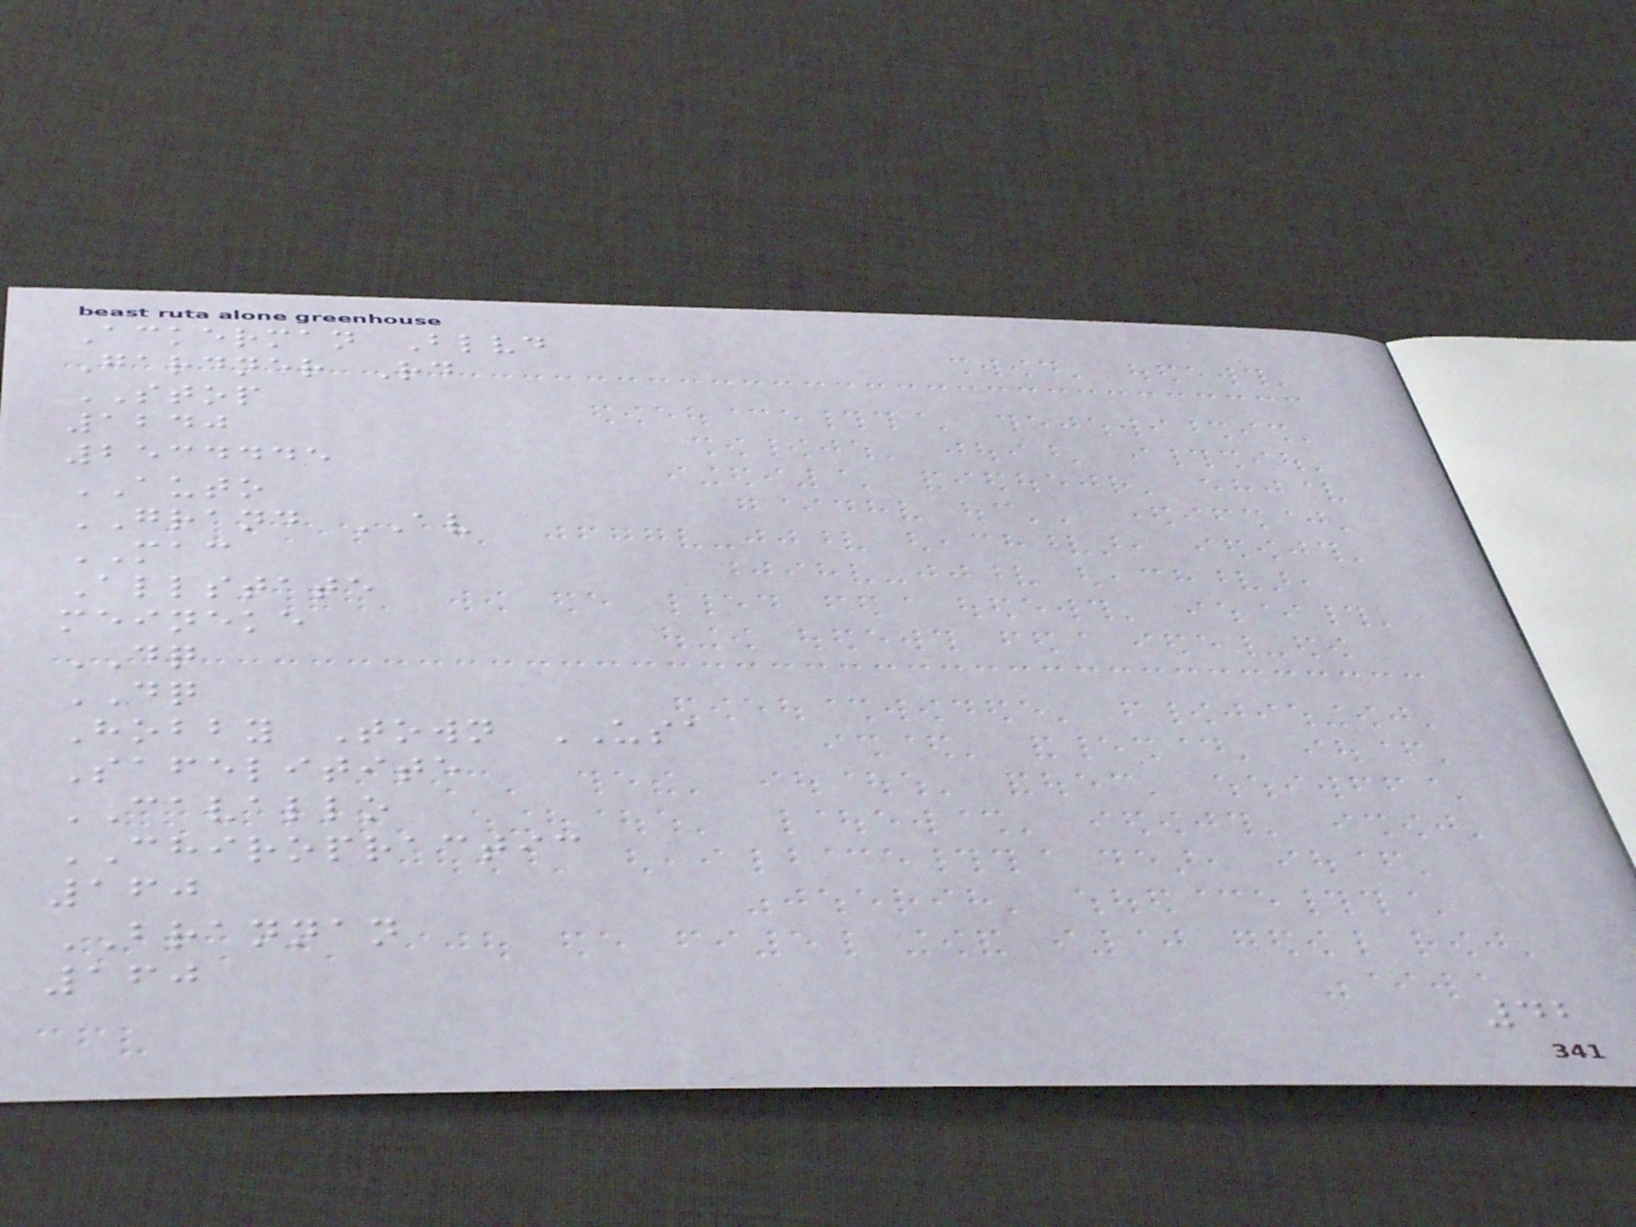Ackerman Blvd
Gardner Rd
STOP
1240
2534445
AUTO
GRAND AV
MAC
Allstate
meineke
DQ
DQ
Hobby Town USA
Safelitite
CAVALLO
CHIROPRACTIC
160
BRANNAN
160
42
